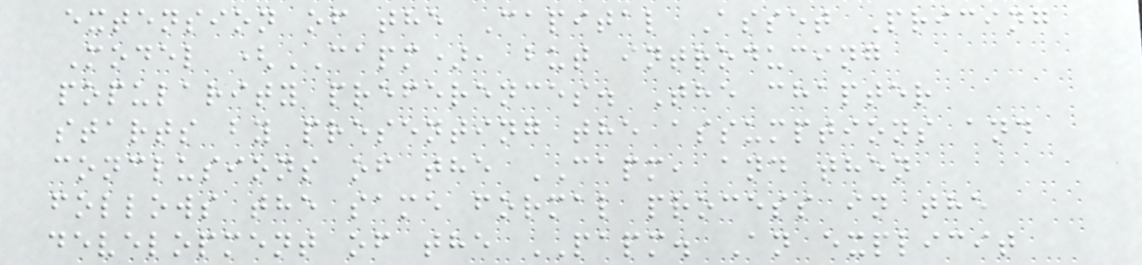extension of the Capital Asset Pricing
Model (CAPM), but introducing
popularity preferences. The chapter
starts by presenting the assumptions and
conclusions of the CAPM, and then
follows the same formal process in the
development of the PAPM. An explicit
